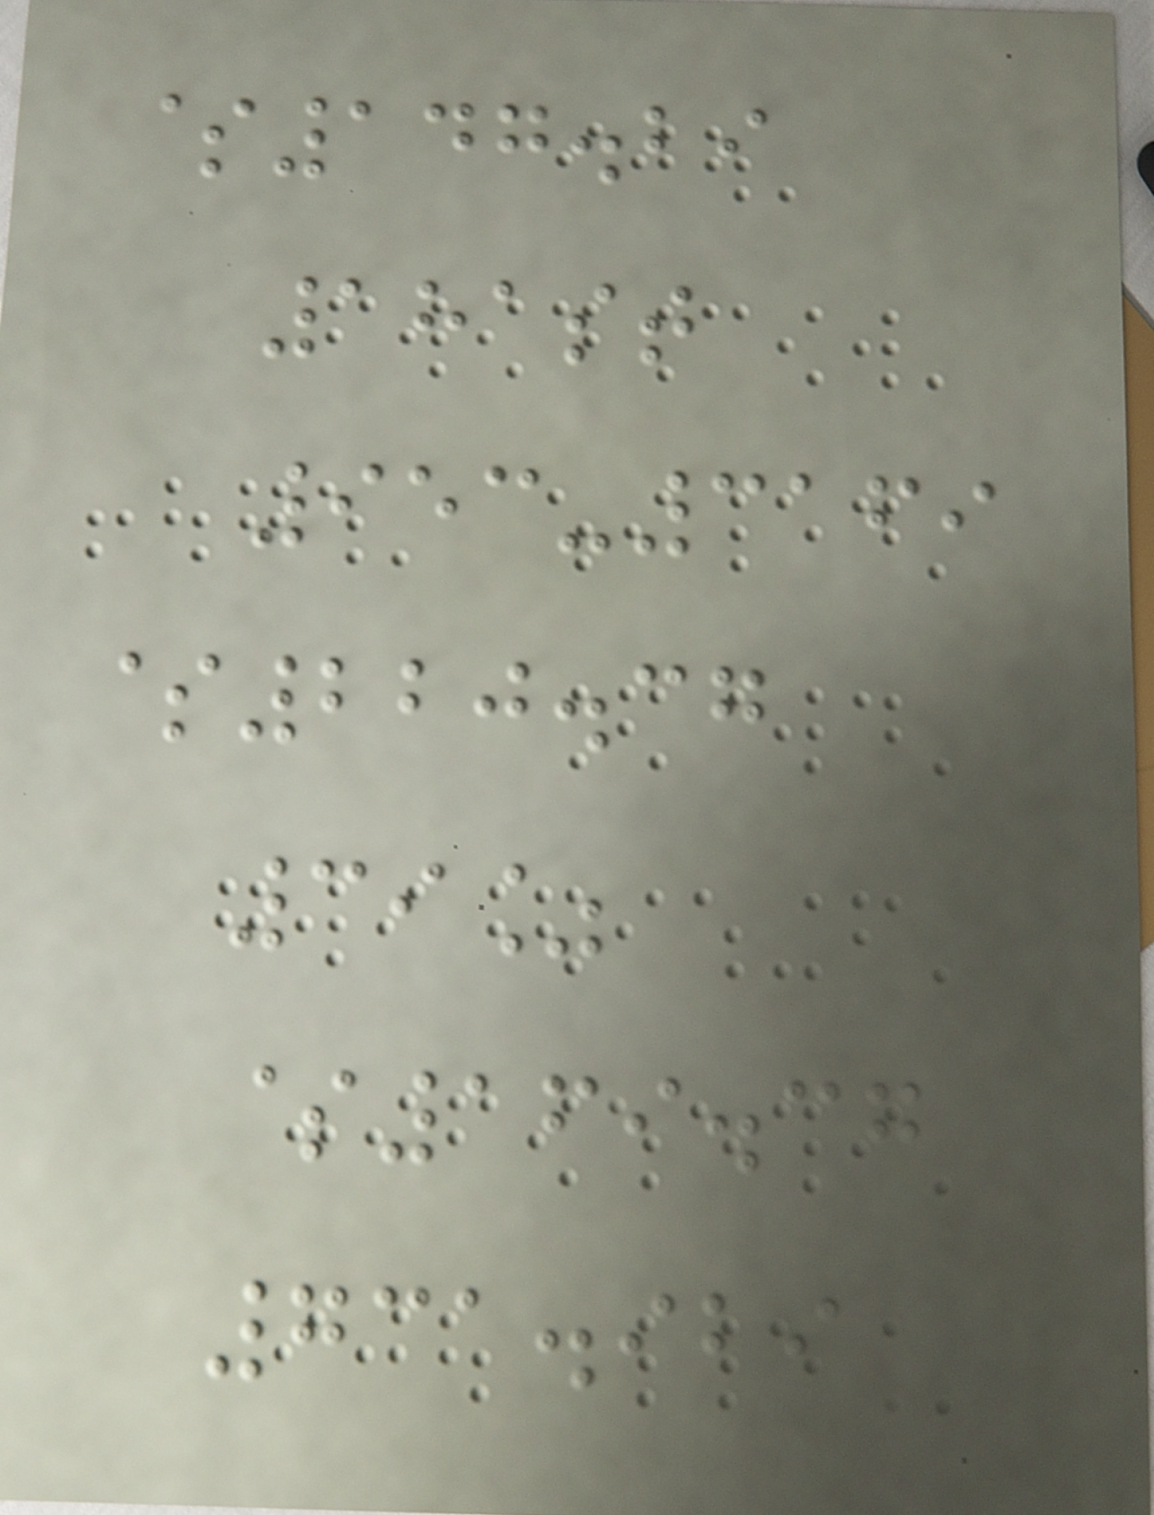$147.29
181st
953-3169
$220.37
39%
$169.37
731.929
